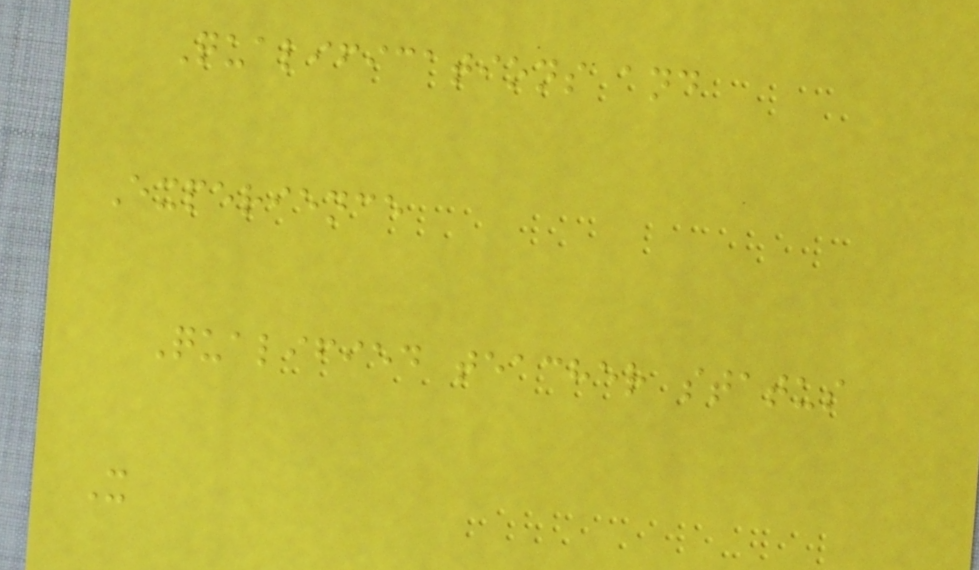Qualifications and
Experience
Qualified teacher status
X
